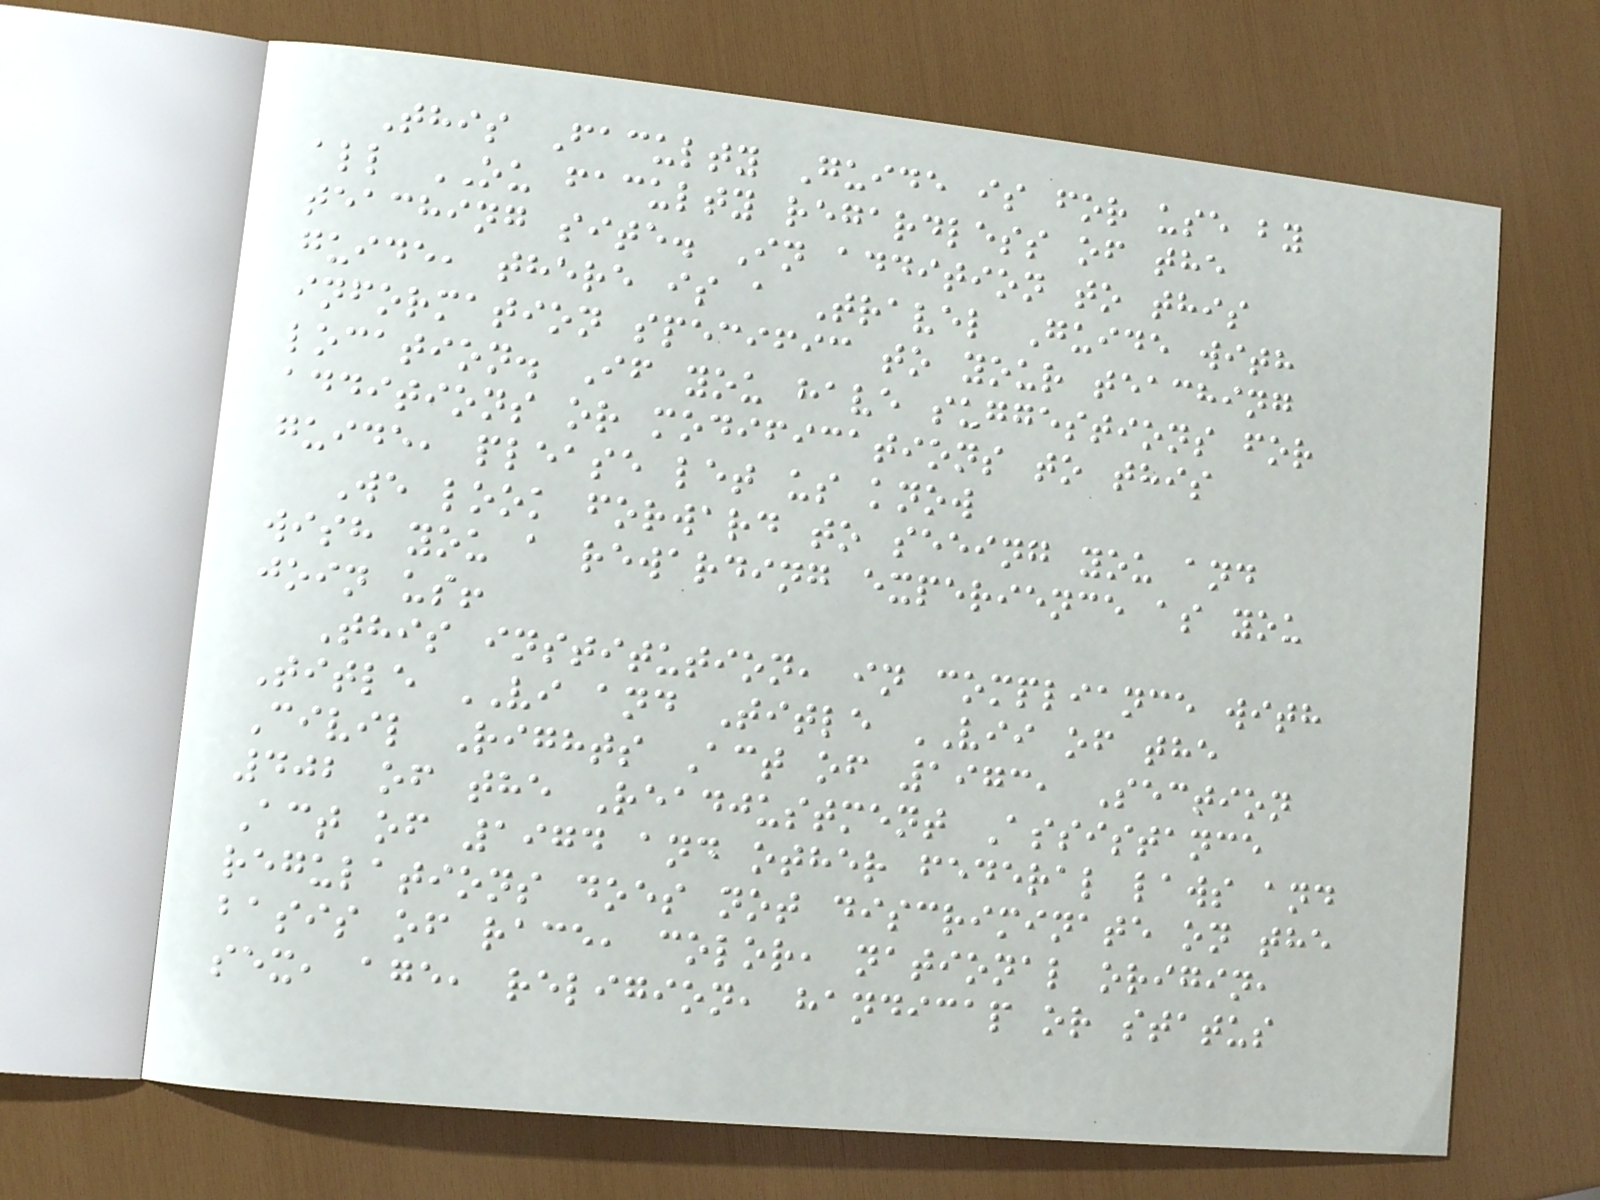This Faculty Guide is for use by
all OU faculty regardless of the
teaching site. In addition to this
guide, there is a Travel Guide with
information specific to your teaching
location. If you have suggestions for
additions or modifications to this
guide, please let us know
We look forward to seeing you and
wish you a rewarding experience as you
join us!
This institution, in compliance with
Title VI and Title VII of the
Civil Rights Act of 1973, Section
402 of the Readjustment Assistance
Act of 1974 and other federal laws and
regulations does not discriminate on the
basis of race, color, national origin,
sex, age, religion, handicap or status
